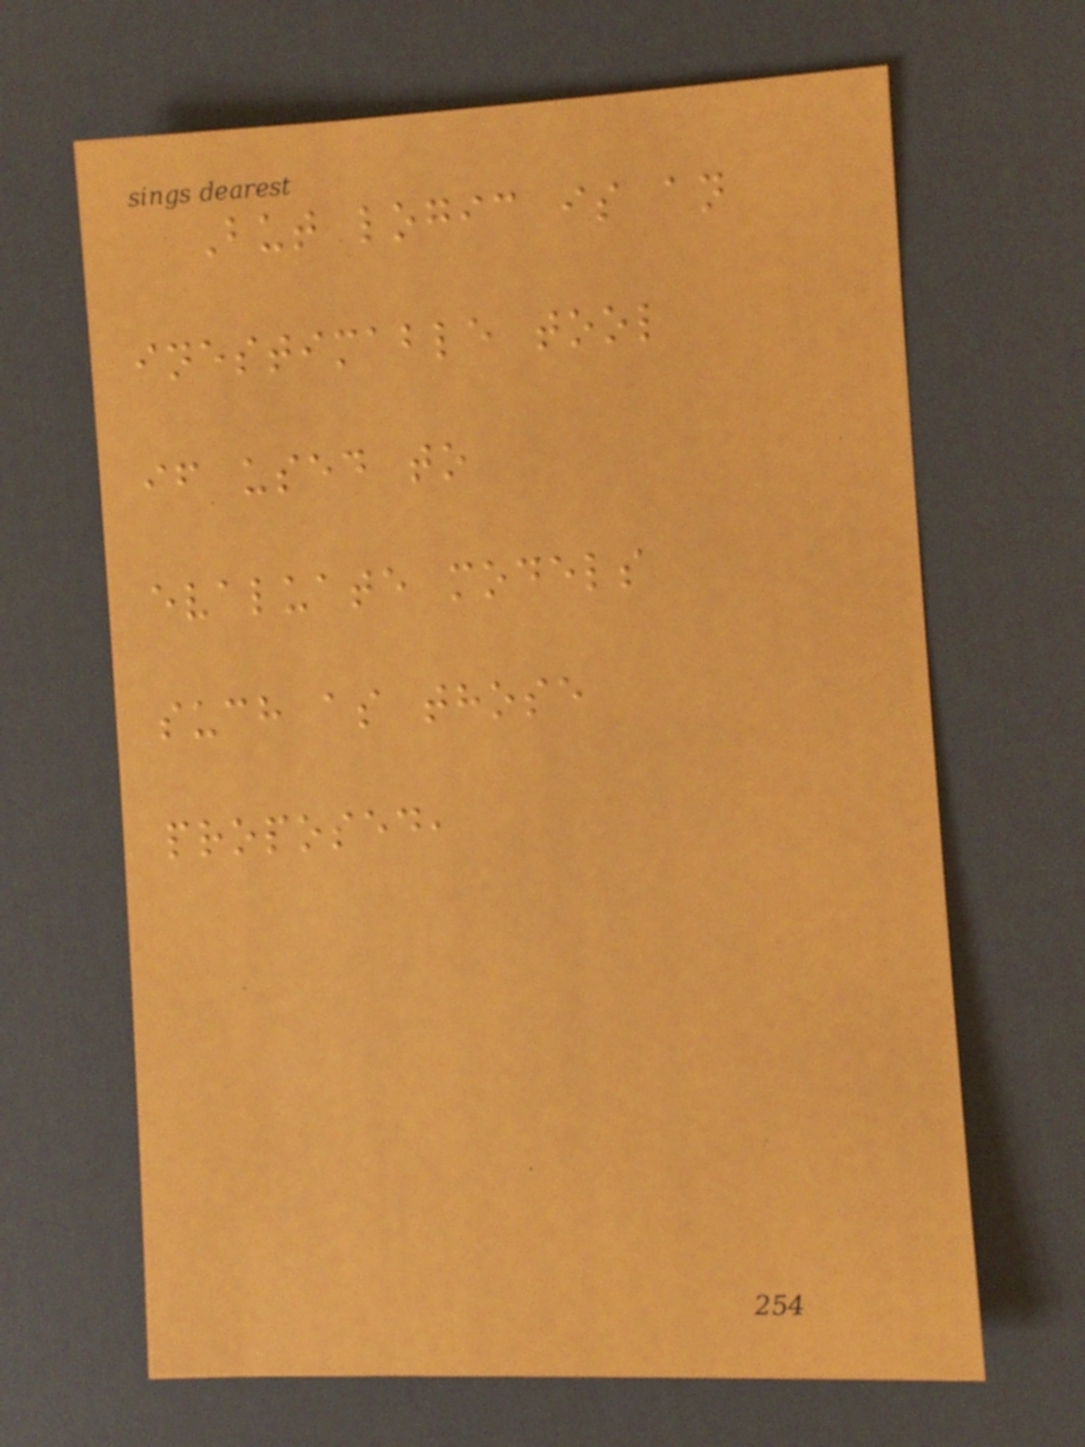But logic is an
inestimable tool
if used to
evaluate models
such as those
proposed,
